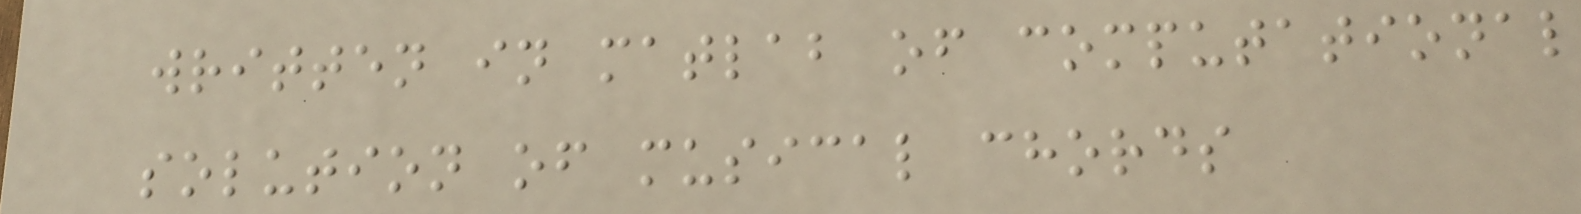written in matlab of computational
solution of musical chords
